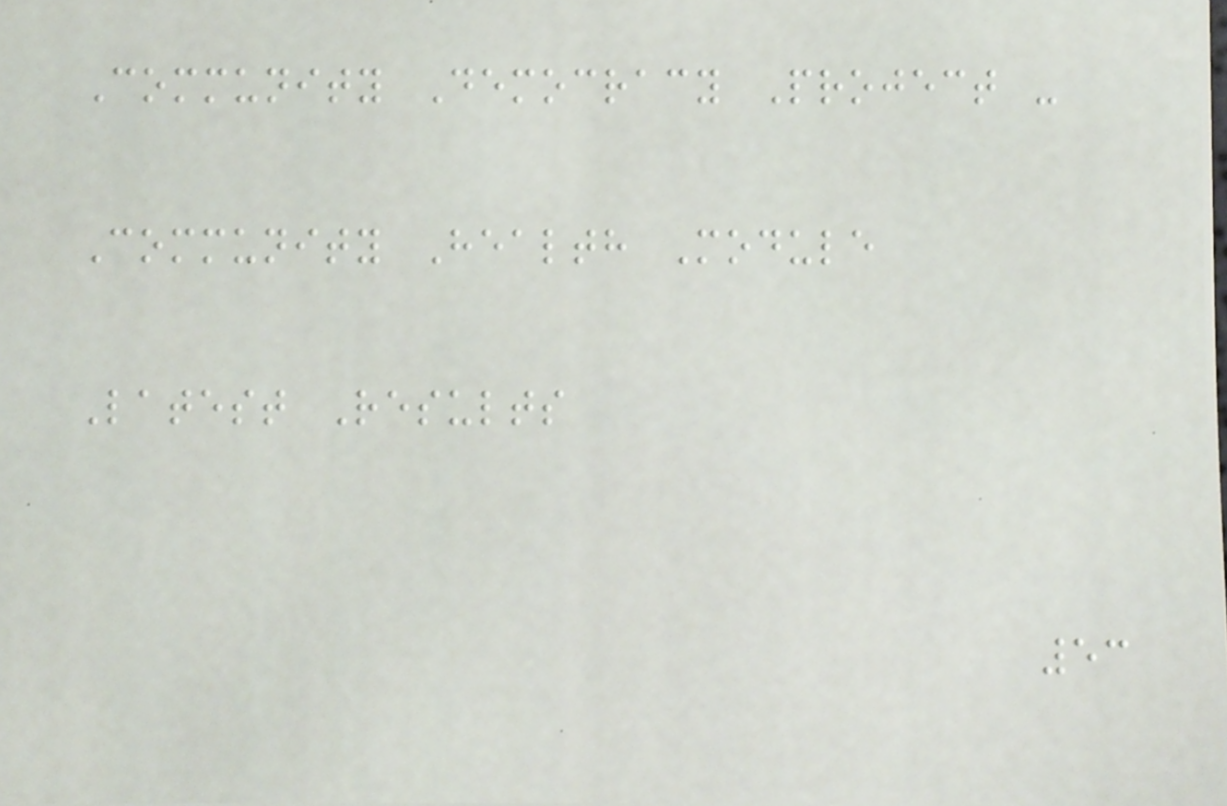Community Democracy Project -
Community Health Module
Latest Results
53
